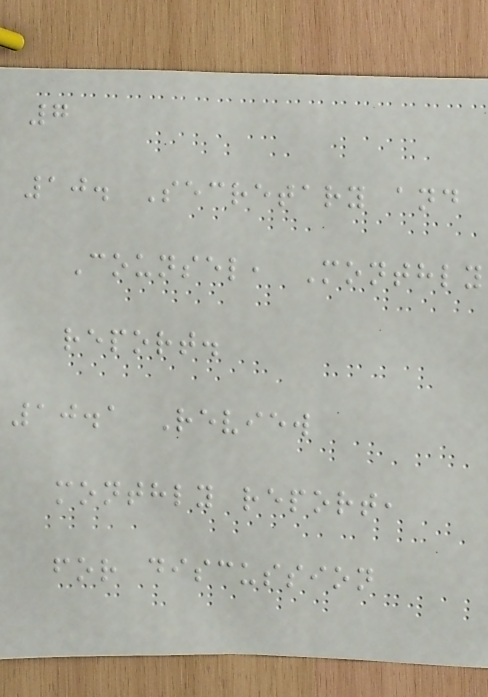7
10. Secretary and
Counsel, Monthly
report.
10.1 Review
monthly report,
for discussion
